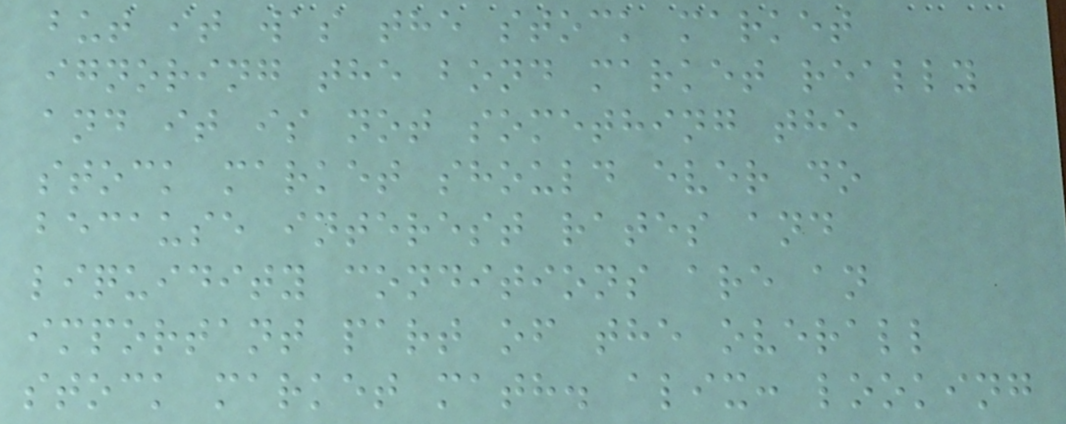but it was the stock market
ignoring the bond market really
and it is not something the
stock market should ever do
because interest rates and
liquidity conditions are an
important part of the overall
stock market math. alix: looking
